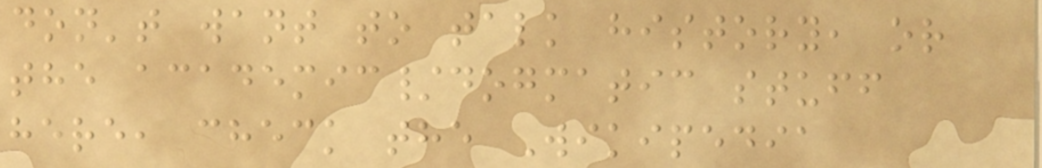don't want to talk history, or
the academic/dogmatic stuff
here, check the Wikipedia
